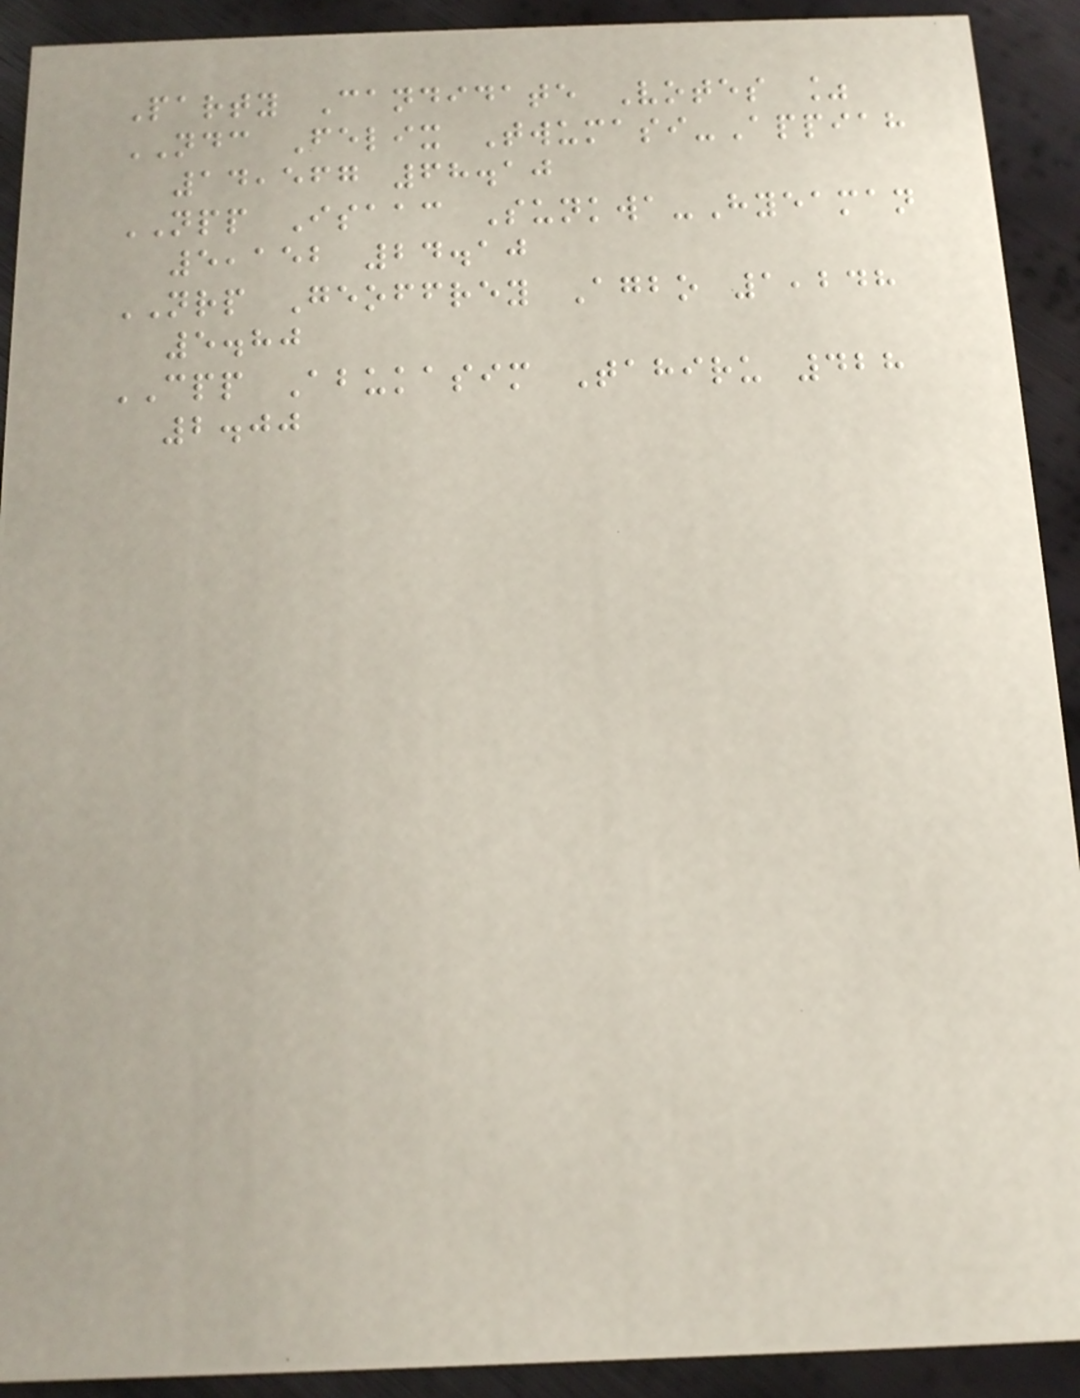Party Candidate Votes %
NDC Felix Twumasi-Appiah
14,567 68.10
NPP Isaac Sunkwa-Hyeaman
5,152 24.10
NRP Geoffrey Agbo 1,248
5.80
CPP Abukasim Tahiru 428
2.00
